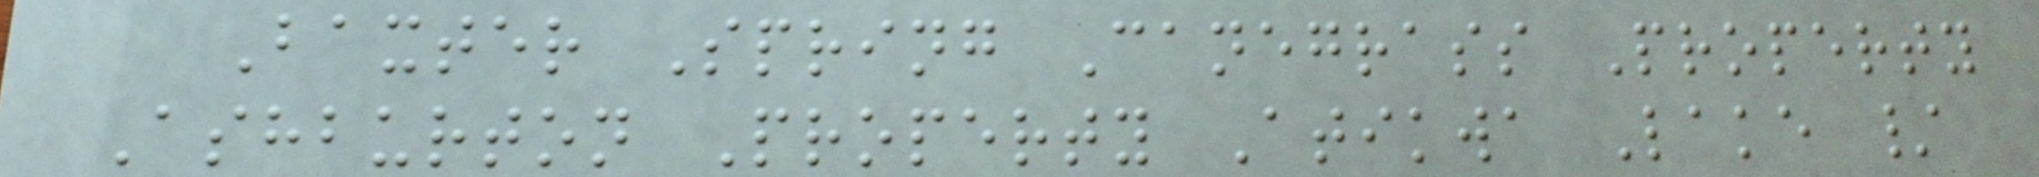Baxter Spring Canegrass Property
Ashburton Property Atikwa Lake /
